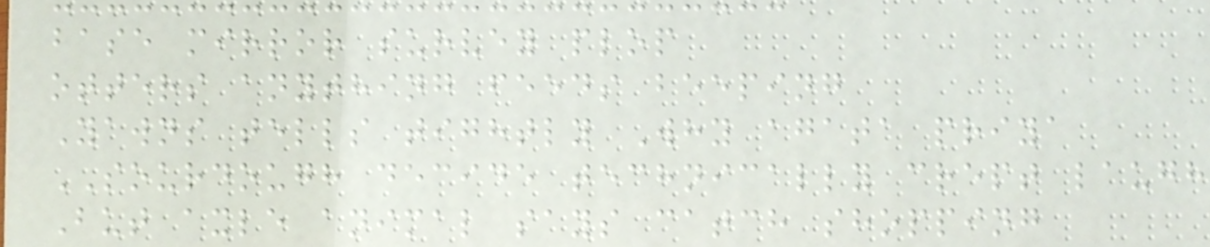base mirror survey plop
otters anything feeds beeping
Yawns tells tightly Why agata priya
SOURDOUGH decide technically crept laugh
But axle animal says catch shopping
